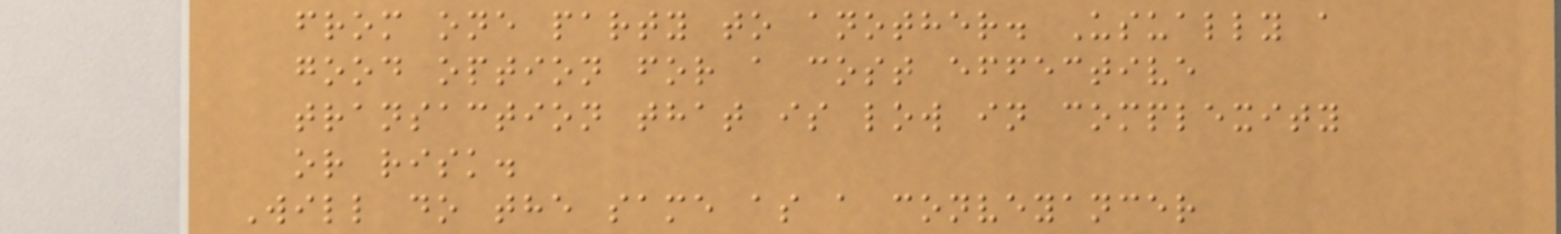from one party to another. Usually a
good option for a cost effective
transaction that is low in complexity
or risk.
Will do the same as a conveyancer
